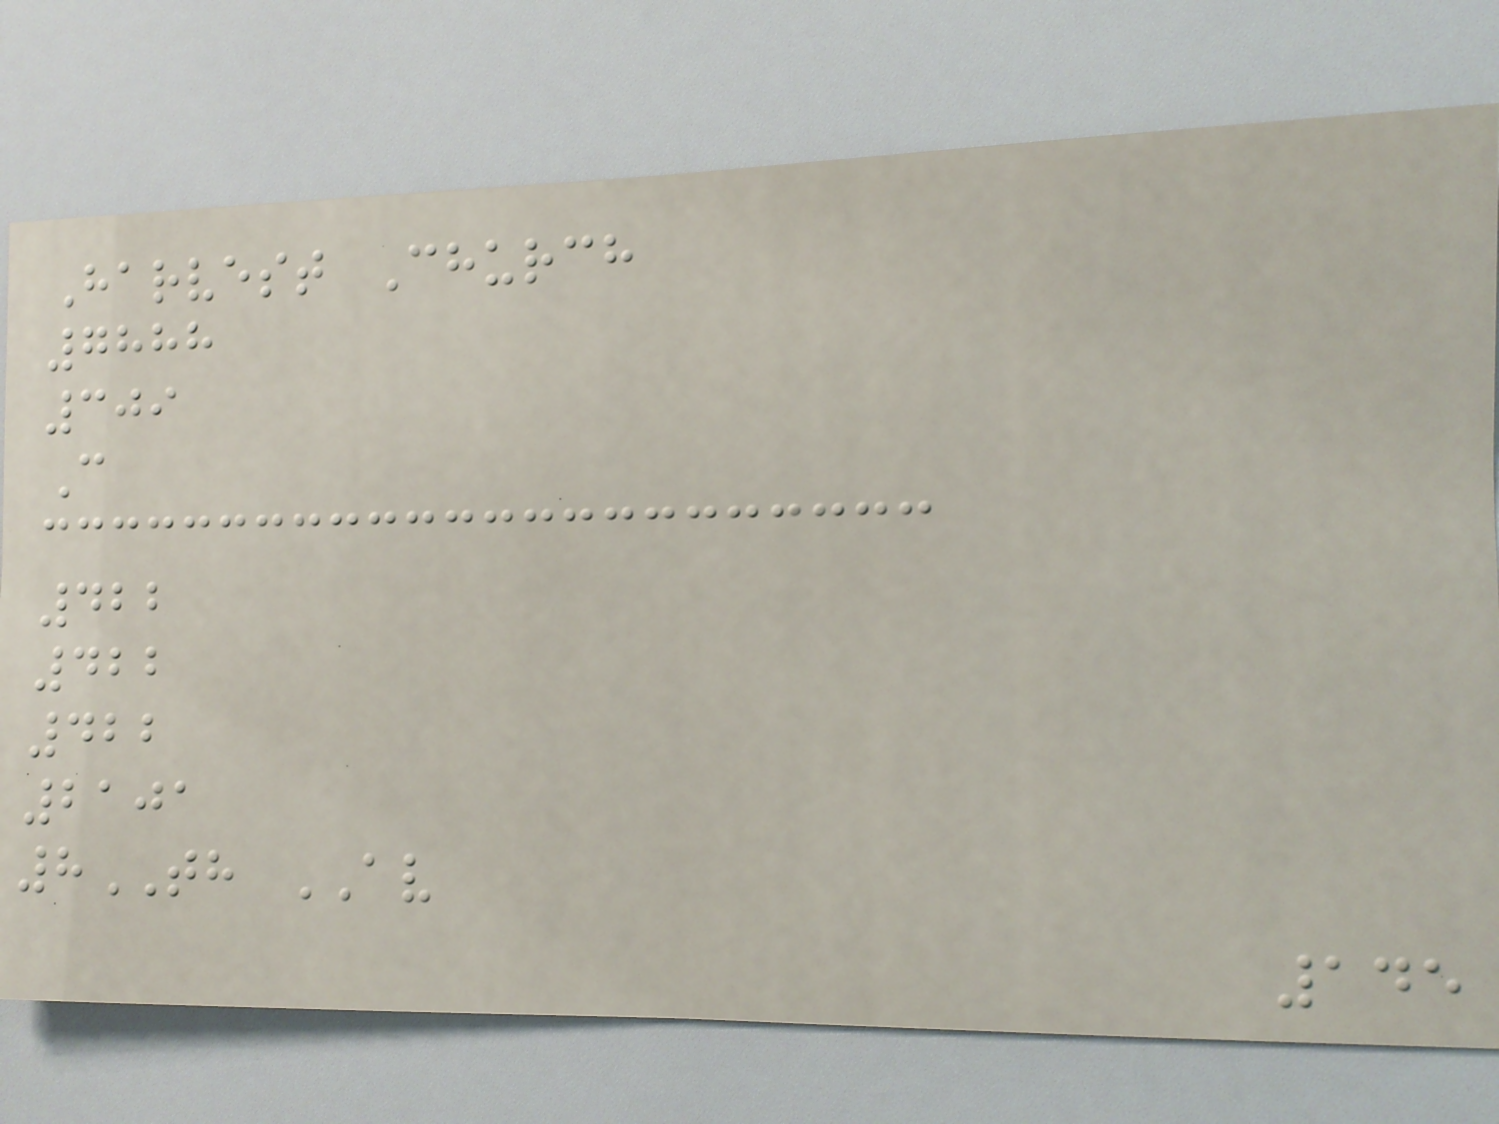Harvest Church
7888
309
C
422
422
422
2101
8TH AV
145
